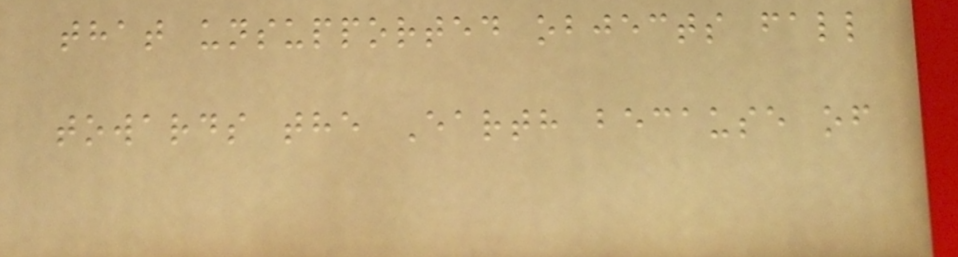that unsupported objects fall
towards the Earth because of
